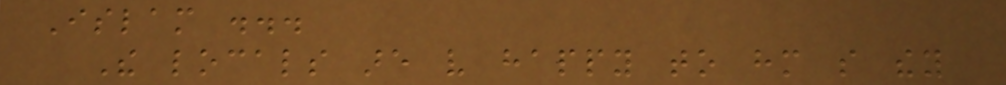Islam ...
The locals are very happy to him so they
